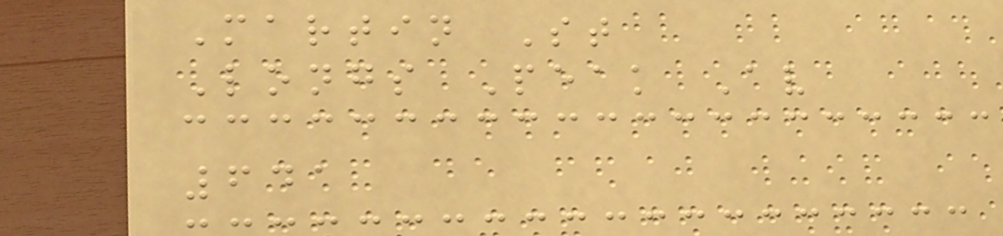Martin St
Longs Peak Av
641
